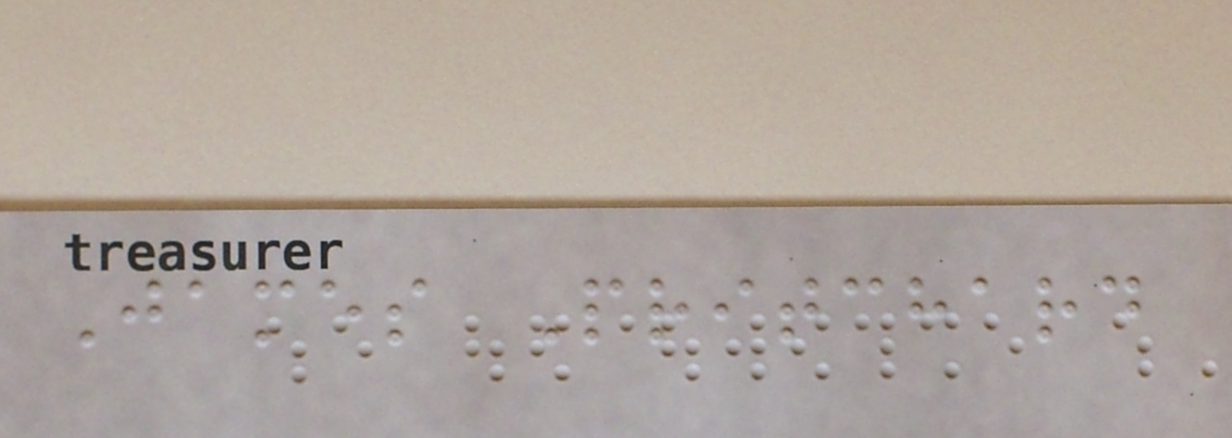James Pritchard
